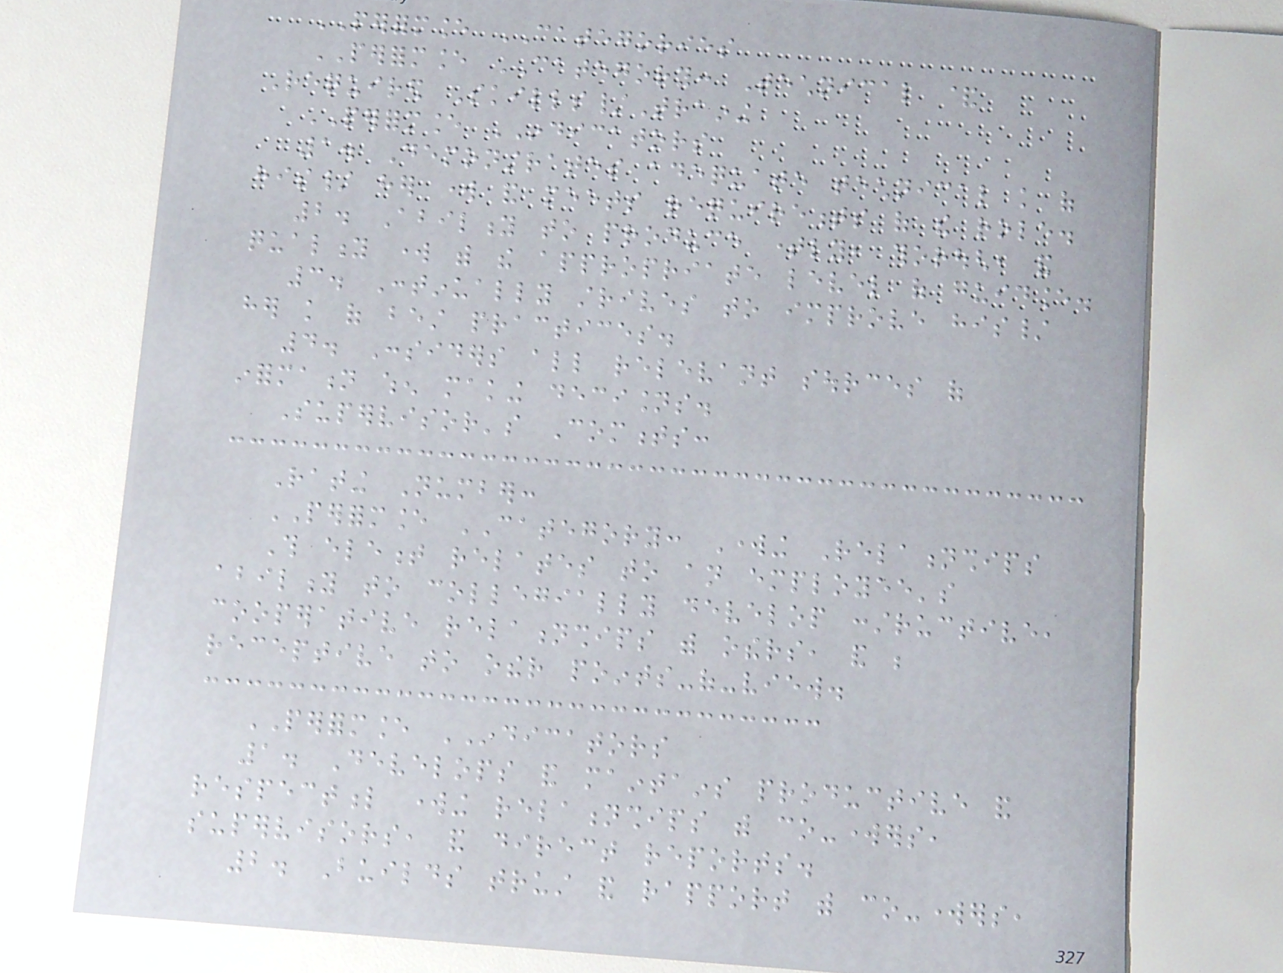PERFORMANCE CATEGORIES
PERFORMANCE CATEGORY: Technical &
Required Skills/Training
PERFORMANCE INDICATORS
1. Demonstrates adequate technical knowledge of
his/ her work and meets requirements of the role.
2. Ability to produce timely, thorough, and
quality work with the appropriate level of guidance.
3. Continually strives to improve his/
her knowledge of best practices.
4. Considers all relevant sources of
information when making decisions.
Supervisor's Comments:
Rating Number:
PERFORMANCE CATEGORY: Working Relationships
This element relates to an employee's
ability to collegially develop constructive,
cooperative relationships with others, and be
receptive to other points-of-view.
PERFORMANCE INDICATORS
1. Develops and maintains productive and
respectful working relationships with co-workers,
supervisors, and direct reports.
2. Builds trust and rapport with co-workers,
